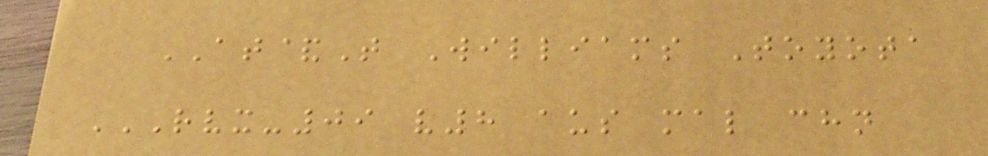AT&T Williams Toyota
RVX-09 V8 AUS MAL CHN
